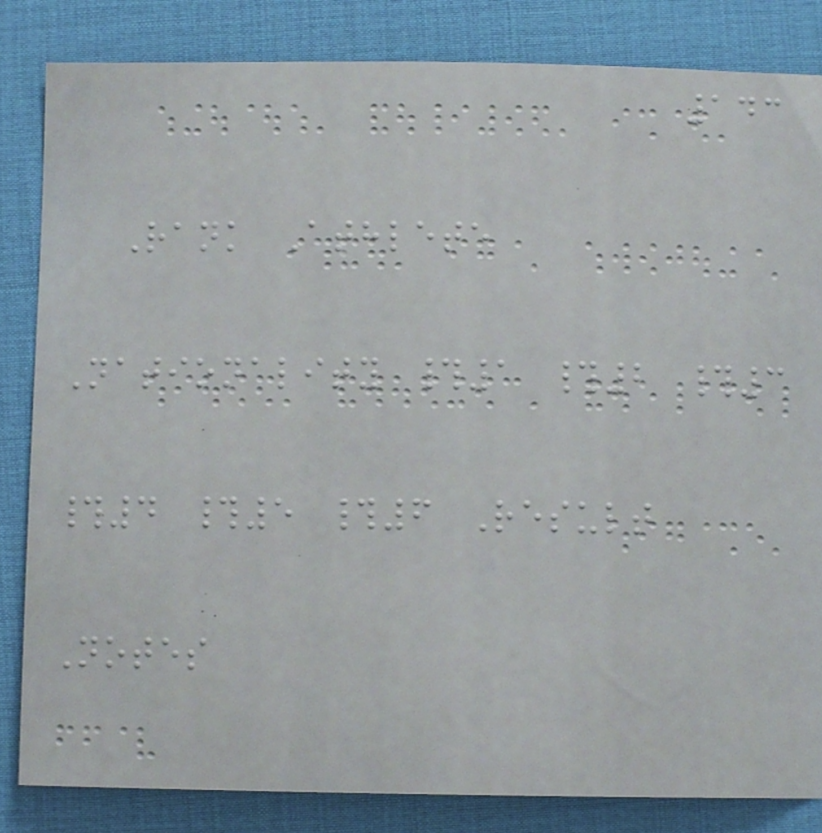143
Rank Athlete
Nationality #1 #2 #3
#4 #5 #6 Result
Notes
